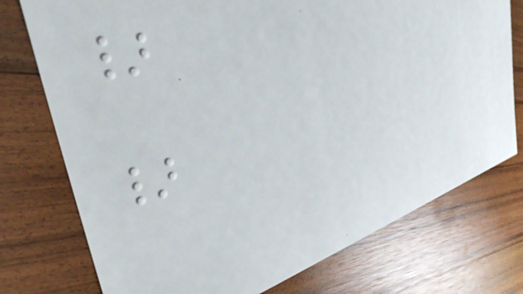}
}
